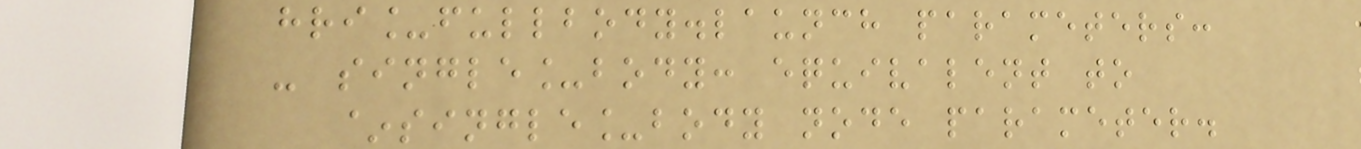hri_fullbody.launch parameters:
- single_body: equivalent to
~single_body node parameter.
